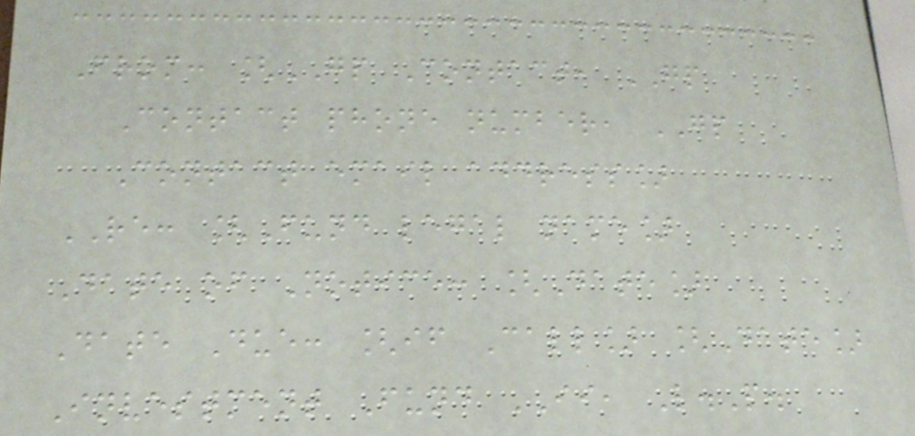From: [GP Contact, GP
Contact phone number, GP
Contact email address]
RE: [Fund legal name]
Date of Notice: [Date]
Date Due: [if Call] [Date]
Investment Fund II, L.P.
